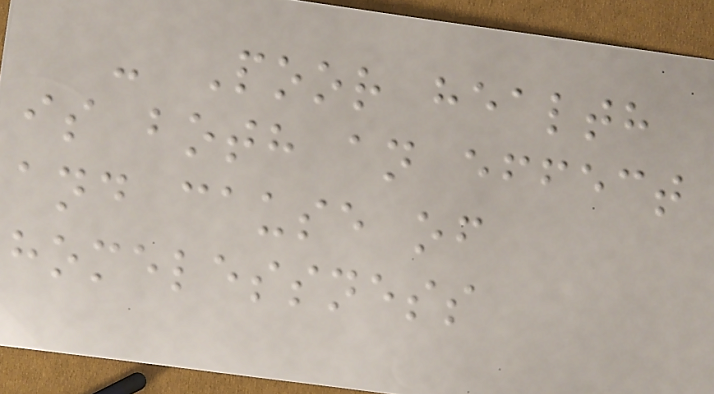- Poor health
is both an effect
and cause of
homelessness
